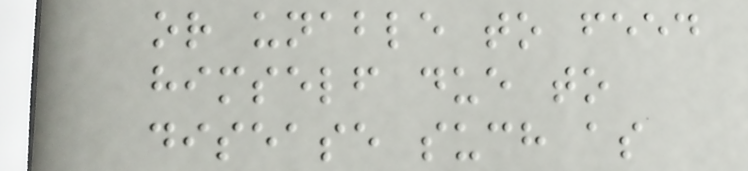or unable to feed
himself due to
disease such as
